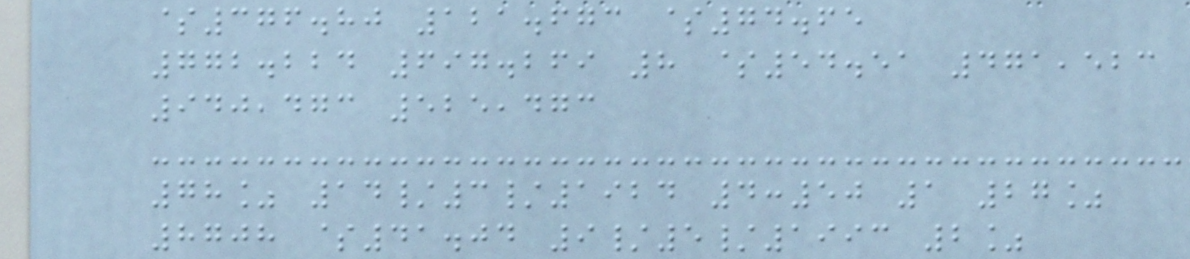$376.80 121.673 $74.65
772.224 697.269 8 $54.51 471,523
940,473 525,473
78% 14/3/1924 4:50 1 27%
8708 $41.04 9/5/1993 2%
